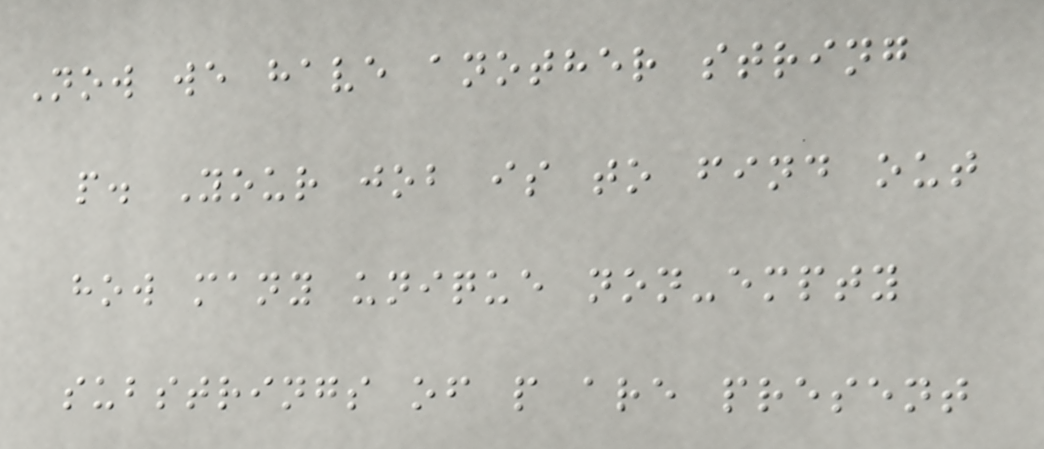Now we have another string
p. Your job is to find out
how many unique non-empty
substrings of p are present
